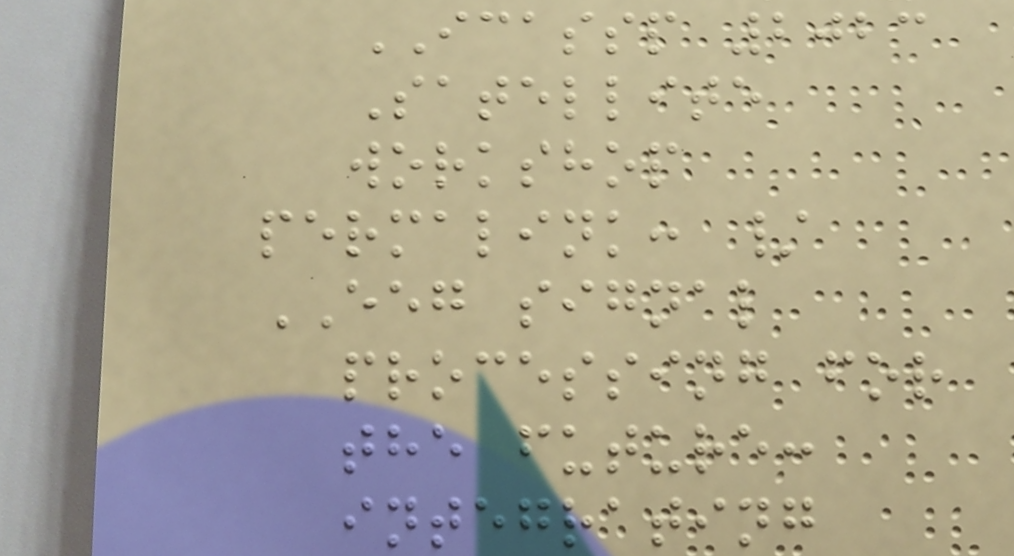ICASSP 2023
Satellite
workshop
permalink: /
EEG signal
processing for
the future:
integrating
